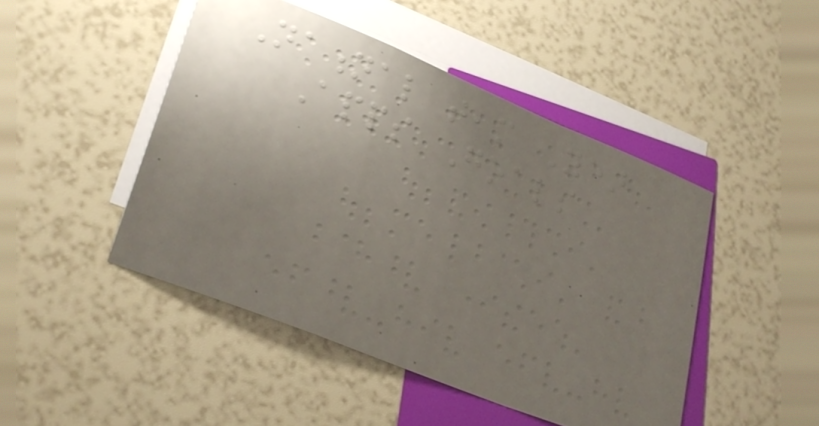National team Year
Apps Goals
